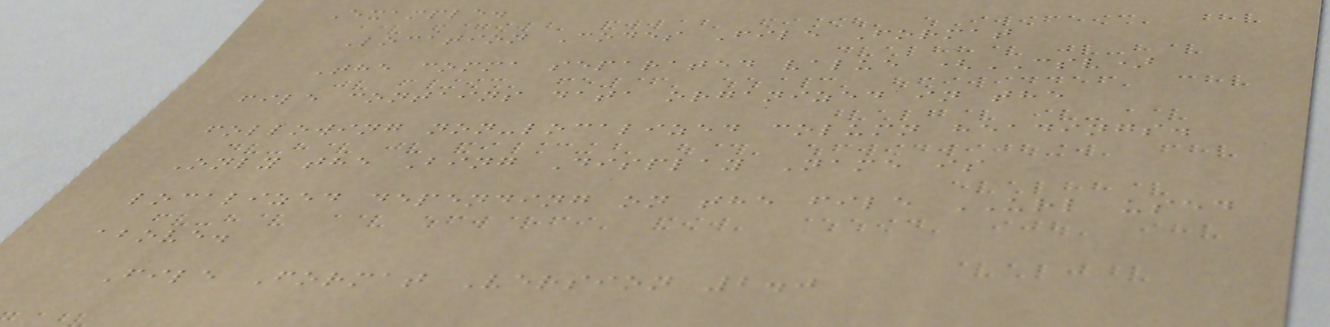Example.
Location Codes File Format
The comma separated value (CSV)
file contains data organized in the
following non-localized column headings.
Only the Bing Display Name is
localized depending on the file URL used
above.
File Format Version 2.0
